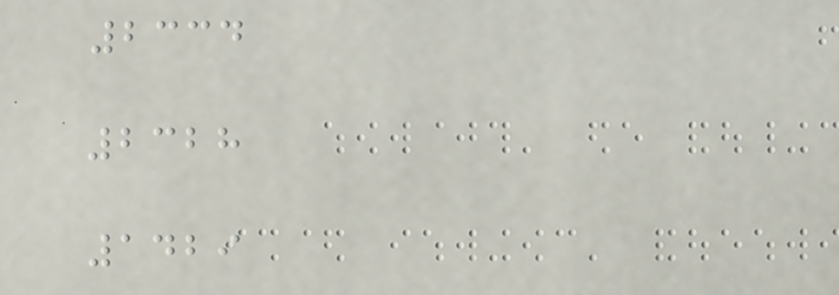2334
2328
1429
